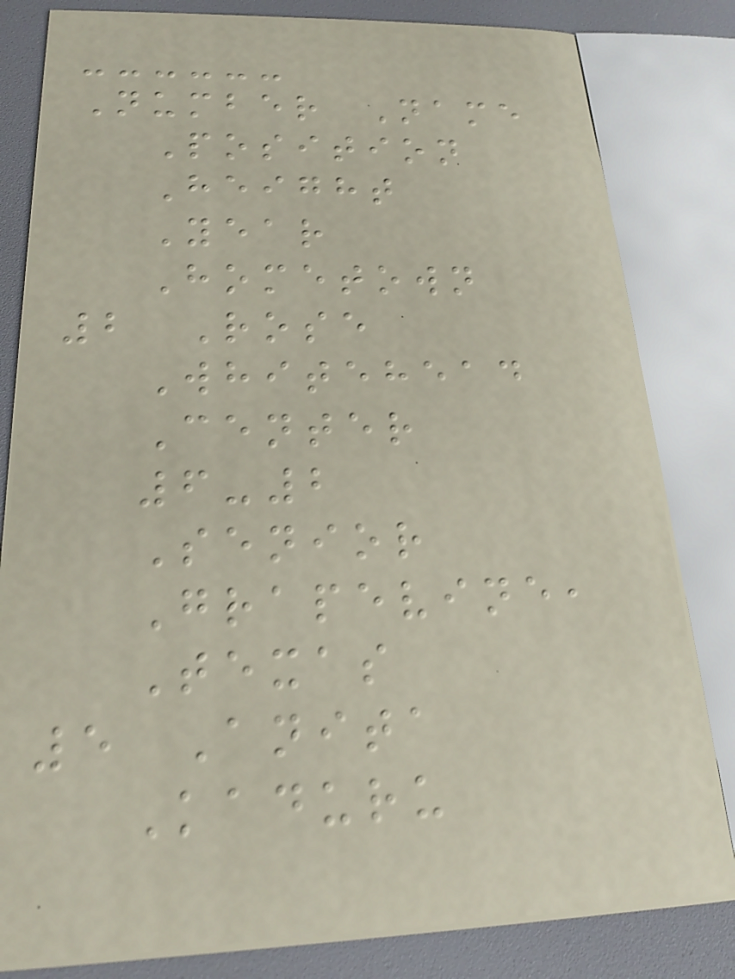Number Name
Position
Height
Year
Hometown
2 Rose
Whitehead
Center
6-2
Senior
Grapevine,
Texas
5 Anita
Kaduru
